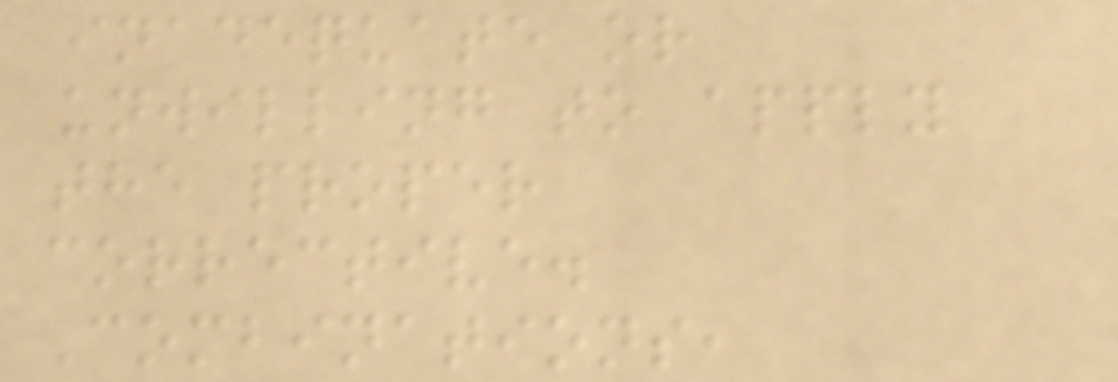inadequate or
unwilling to apply
the proper
corrective.
Combinations,
